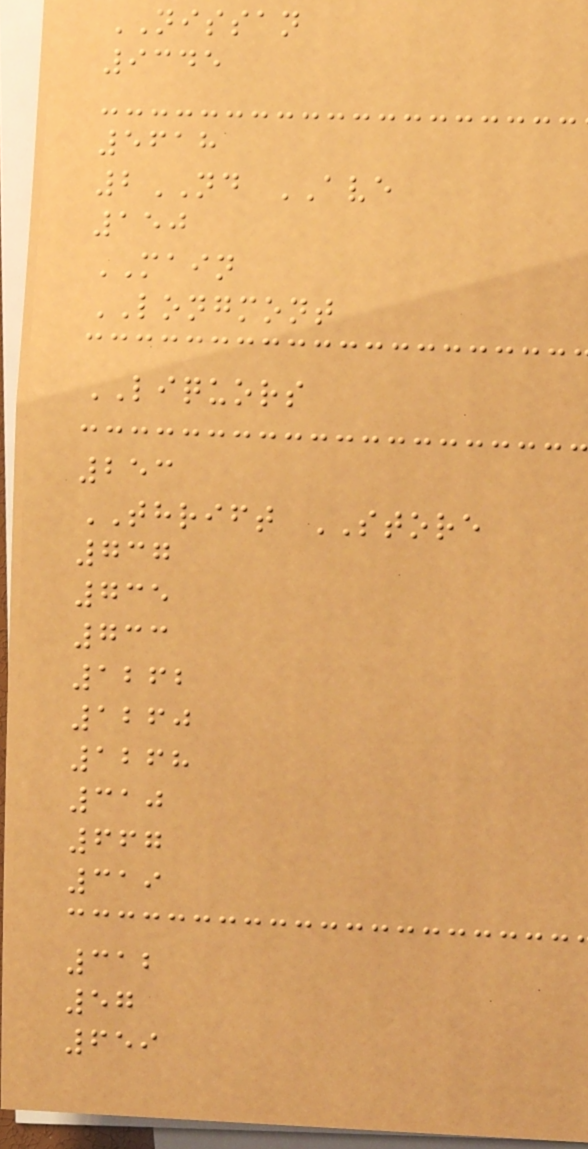NISSAN
9345
5618
2ND AVE
150
MAIN
LONGMONT
LIQUORS
253
THRIFT STORE
737
735
733
1262
1260
1268
310
667
319
312
57
659
